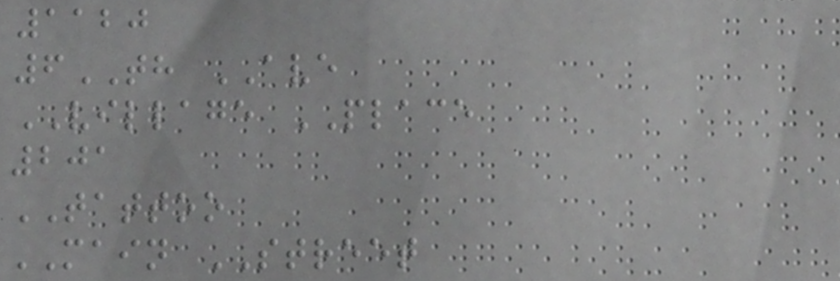1120
6TH AVE
VILLAGE PLACE
201
TATTOO
MAIN STREET
